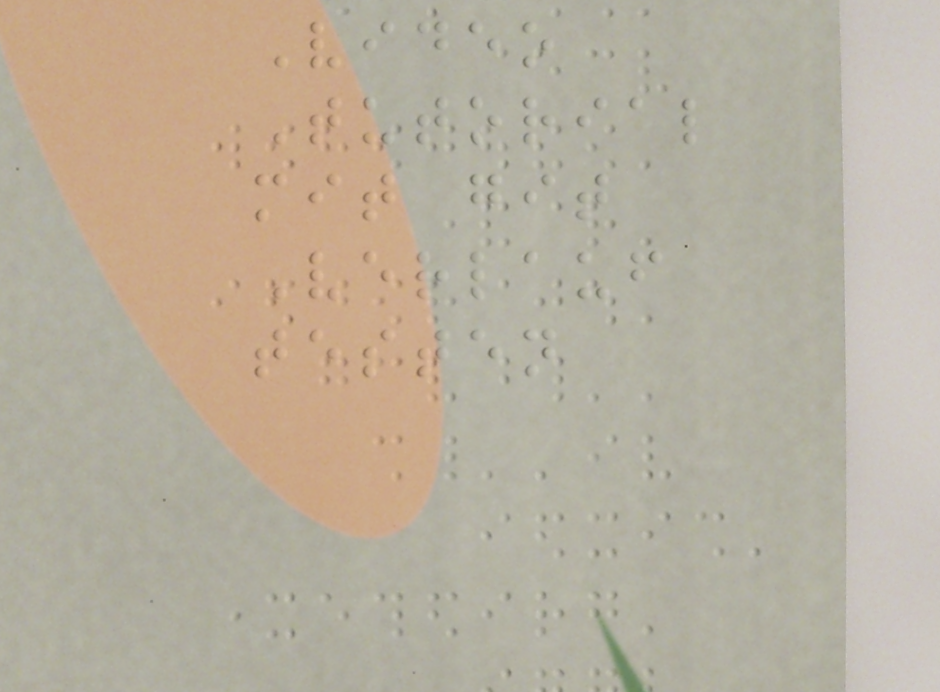Video
Tutorial
mit git
Verlauf
testen
